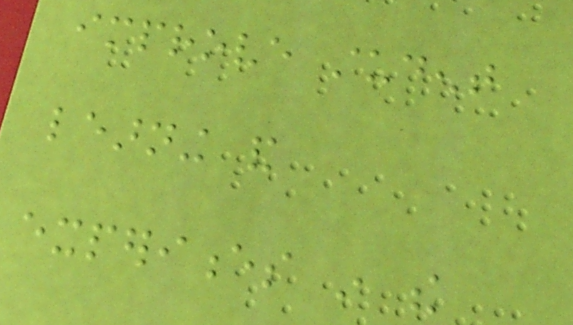improve student
learning and
experiences in the
